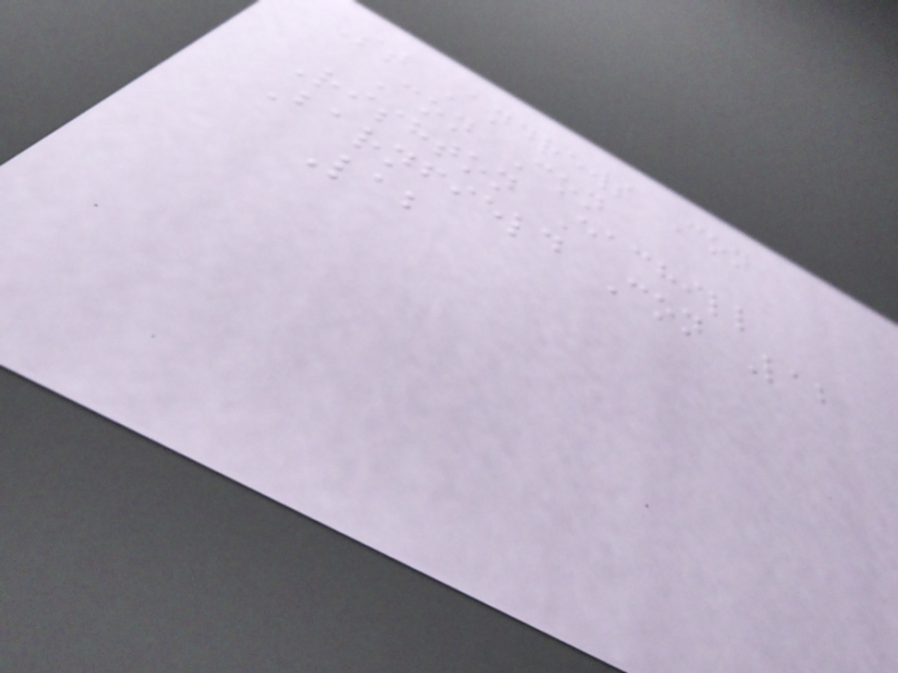St Andrews Con
Con Con
Rishton Eachill
Barnfield Con Lab
Lab
